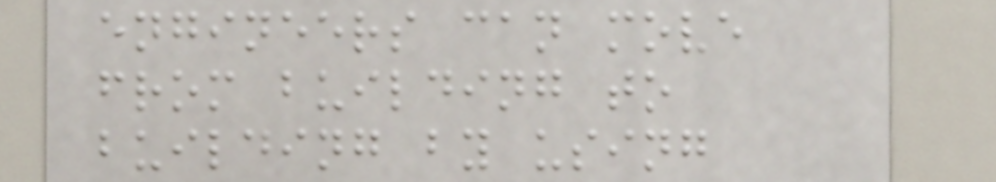engineers can move
from building to
building by using
